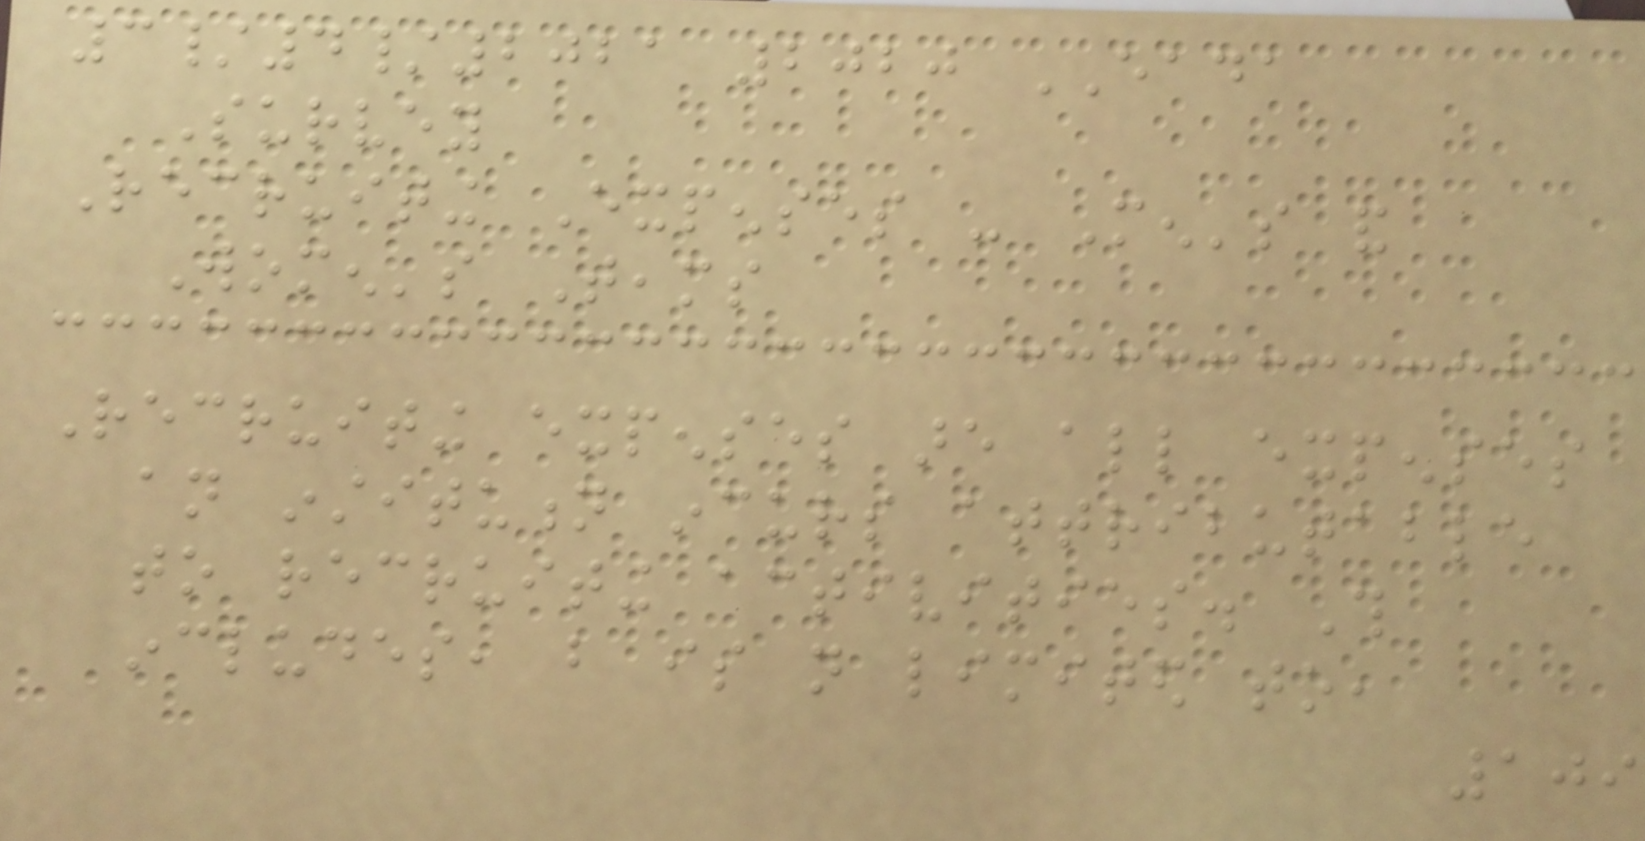3/4/2021 2020 EADA
Survey
Recruiting Expenses - Men's and
Women's Teams
Recruiting expenses are all expenses
an institution incurs attributable
to recruiting activities. This
includes, but is not limited to,
109
